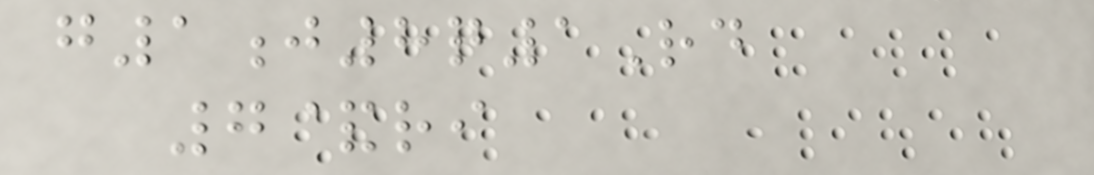g1j8q1Rd
7&ri
